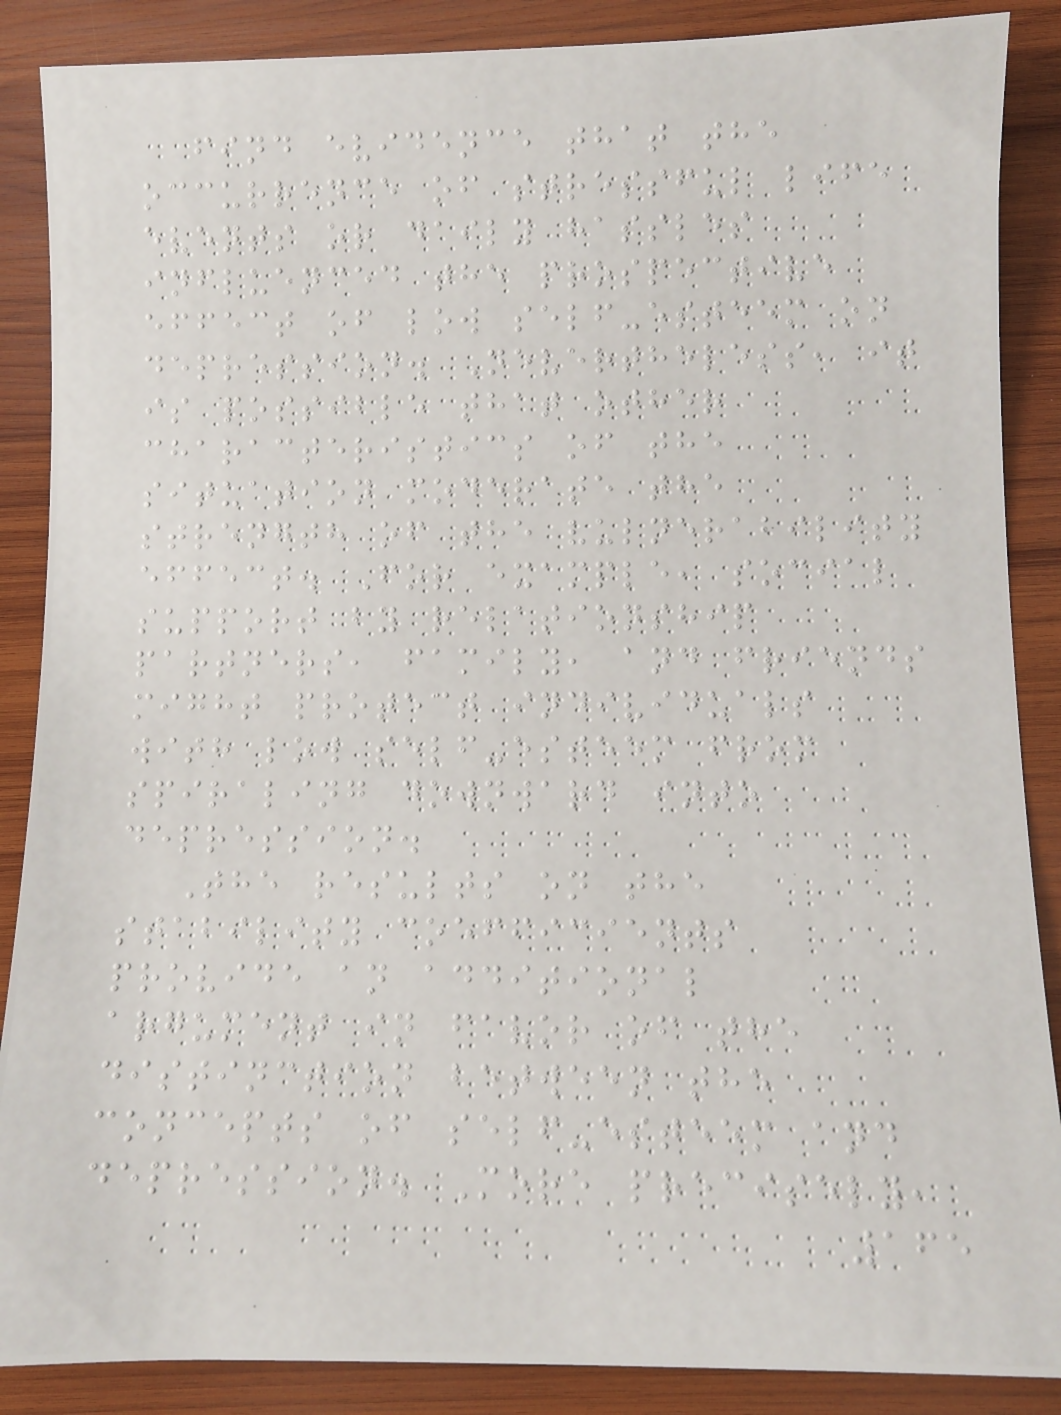find evidence that the
occurrence of stressful life
events or daily hassles
influenced the prospective
effect of low self-esteem on
depression. Nevertheless, it
is possible that other
characteristics of the
situation moderate the
strength of the vulnerability
effect. For example, social
support by relationship
partners, family, and friends
might protect individuals
with low self-esteem from
spiraling downward into
depression.
The results on the
stability coefficients
provide an additional
argument in favor of the
distinction between the
concepts of self-esteem and
depression. More precisely,
165
